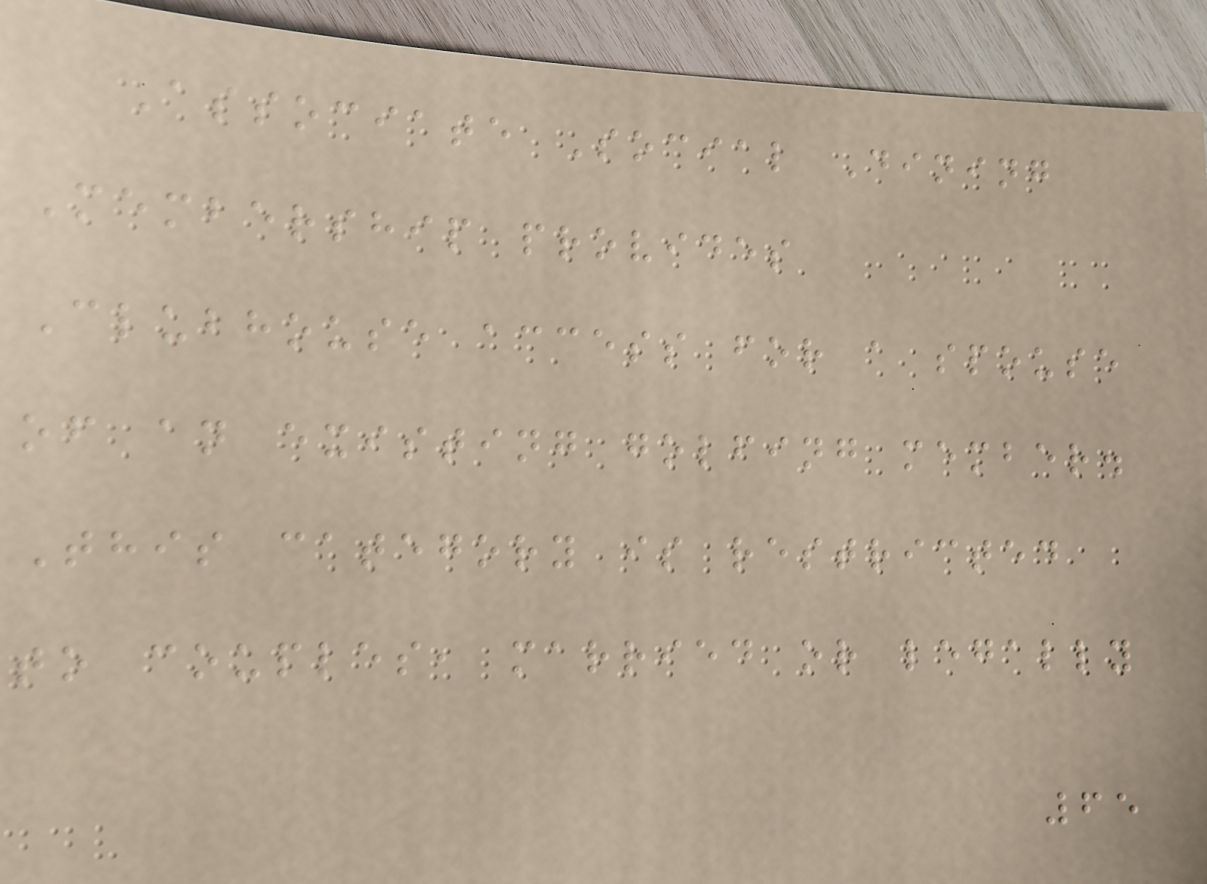Associate Social Dining
Membership provides
Clubhouse access for a spouse
of an existing golfing member.
This category is restricted
to couples, married or legally
65
